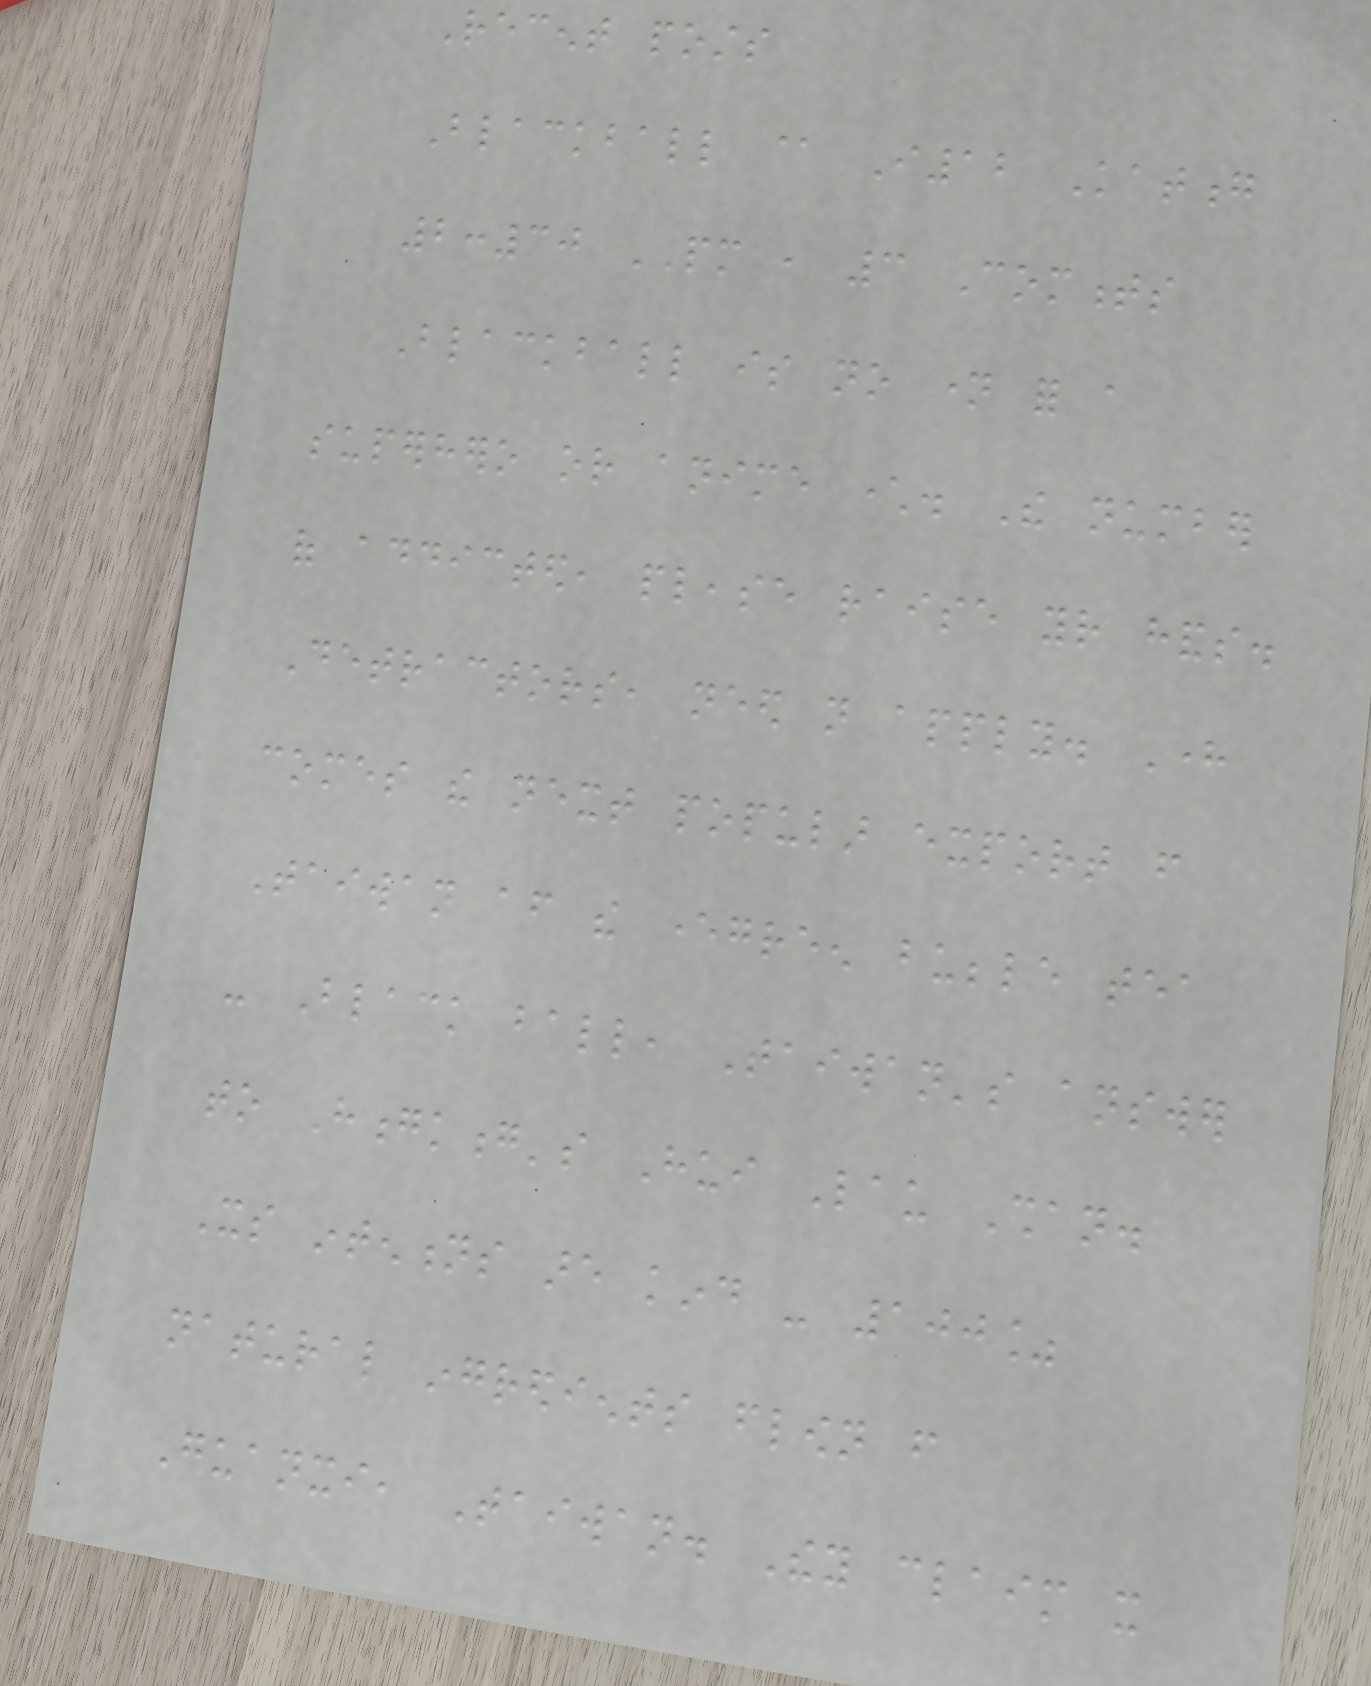Recent posts
Blackball @ I12 Katong
2:30 PM , 3 Comments
Blackball is no name for a
superhero or anime character. The number
of addicted, please raise your hands.
Detractors, need not apply. Here
comes the next popular export from
Taiwan after the evergreen bubble tea
- Black ball, Taiwan's answer
to Hongkong's Hui Lau Shan.
Its intentions are kind - 100%
natural ingredients flown from
Guanxi, Taiwan. They claim it
